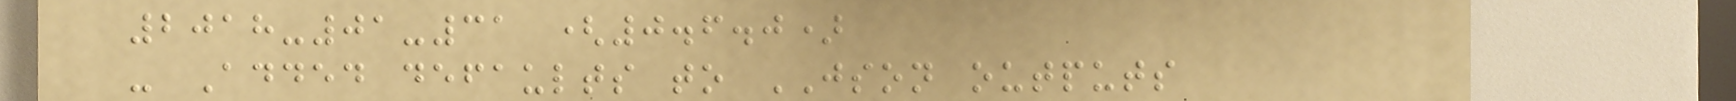2018-01-31 (0.6.0)
- Added defaults to JSON outputs
